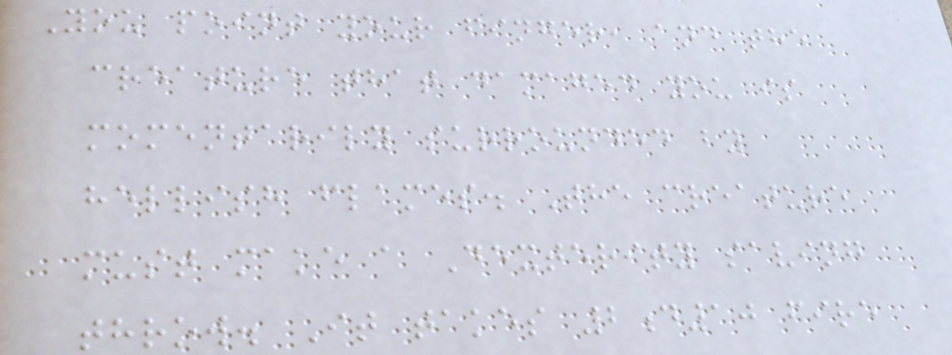You point your finger, and the
creature that damaged you is
momentarily surrounded by
hellish flames. The creature
must make a Dexterity saving
throw. It takes 2d10 fire
